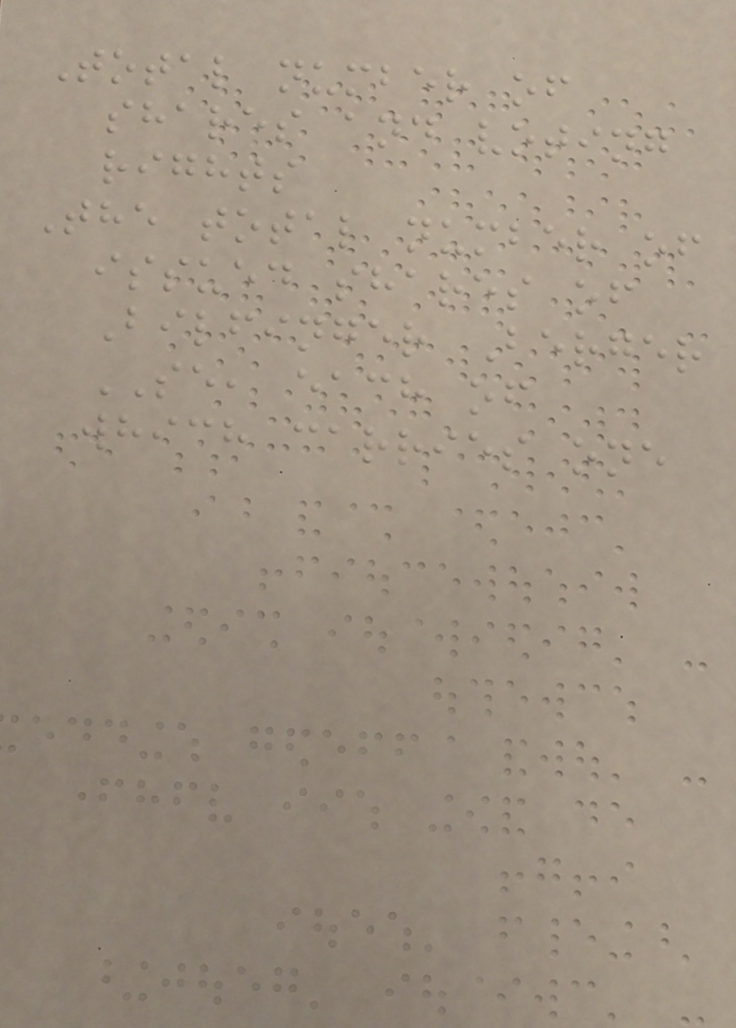Total number of
shares and voting
rights
The total number of
issued shares of
Bilfinger Berger
SE, each of
which carries one
